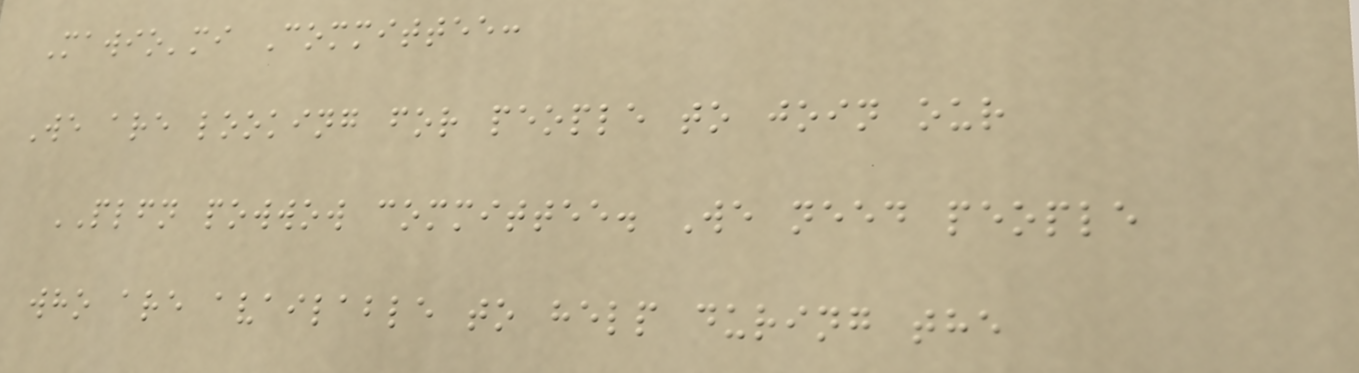Mawio'mi Committee:
We are looking for people to join our
PLFN powwow committee. We need people
who are available to help during the
